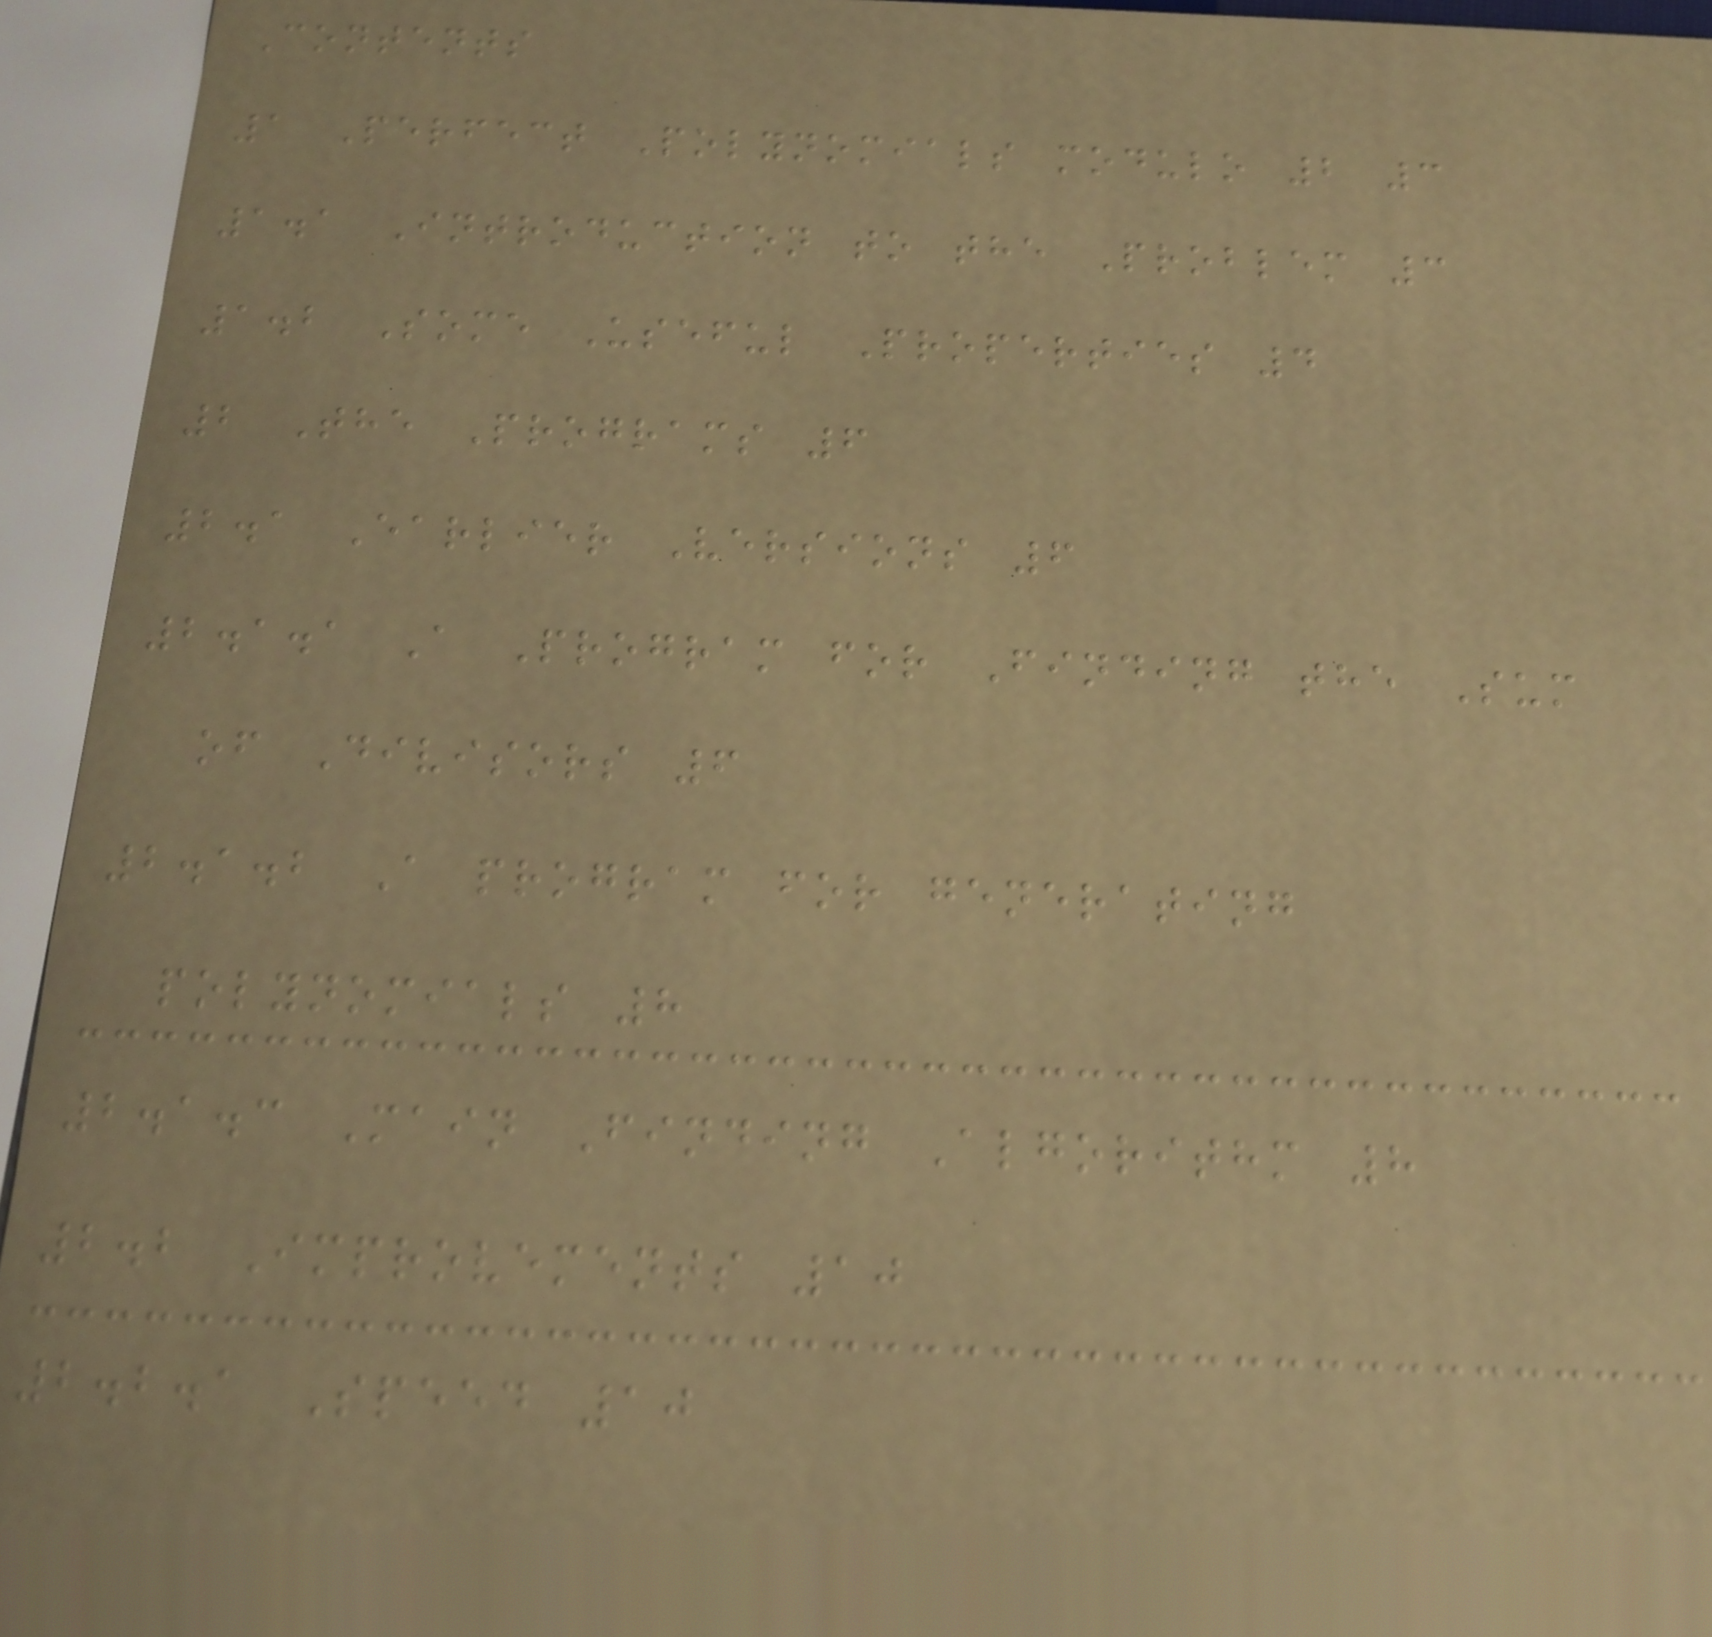Contents
1 Perfect Polynomials modulo 2 3
1.1 Introduction to the Problem 3
1.2 Some Useful Properties 4
2 The Programs 6
2.1 Earlier Versions 6
2.1.1 A Program for Finding the Sum
of Divisors 6
2.1.2 A program for generating
polynomials 8
2.1.3 Main Finding Algorithm 8
2.2 Improvements 10
2.2.1 Speed 10
